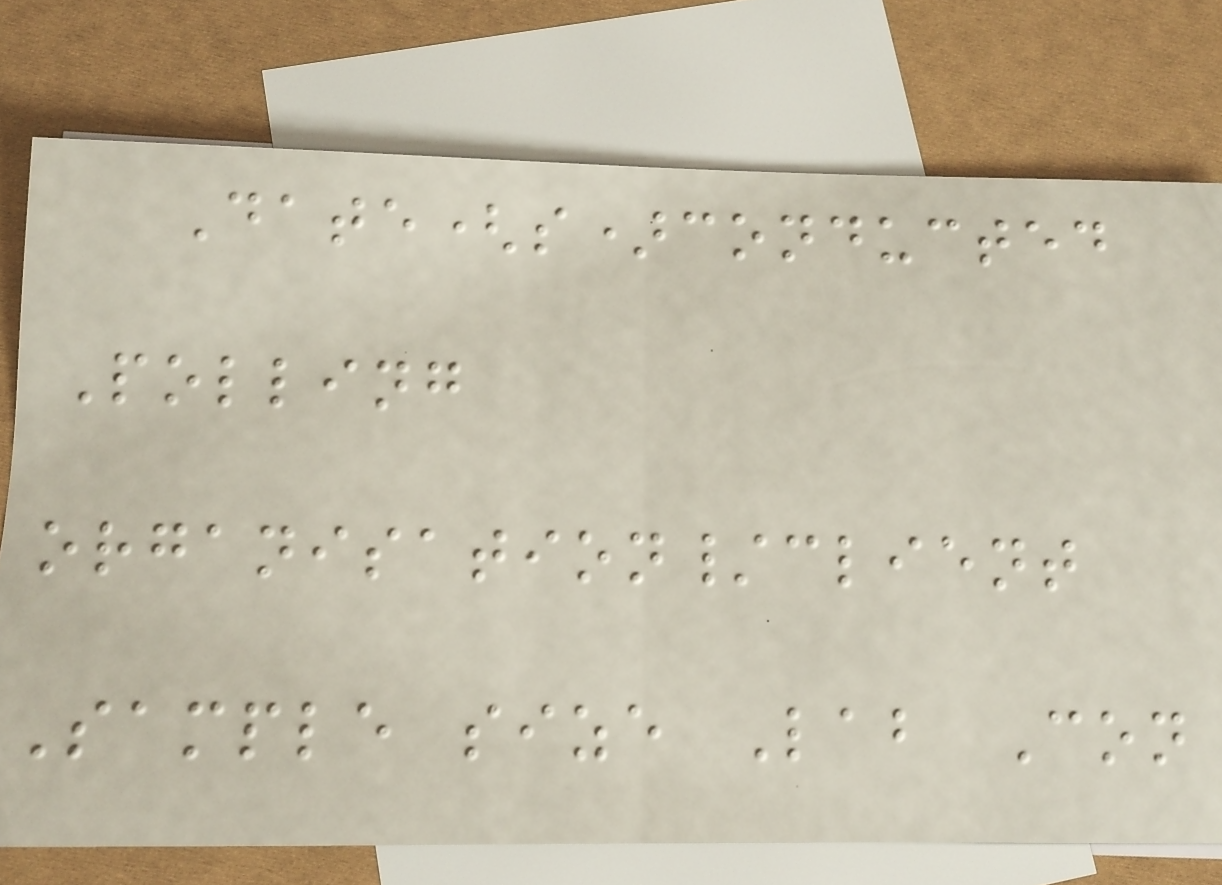Date(s)conducted
Polling
organisation/client
Sample size Lab Con
